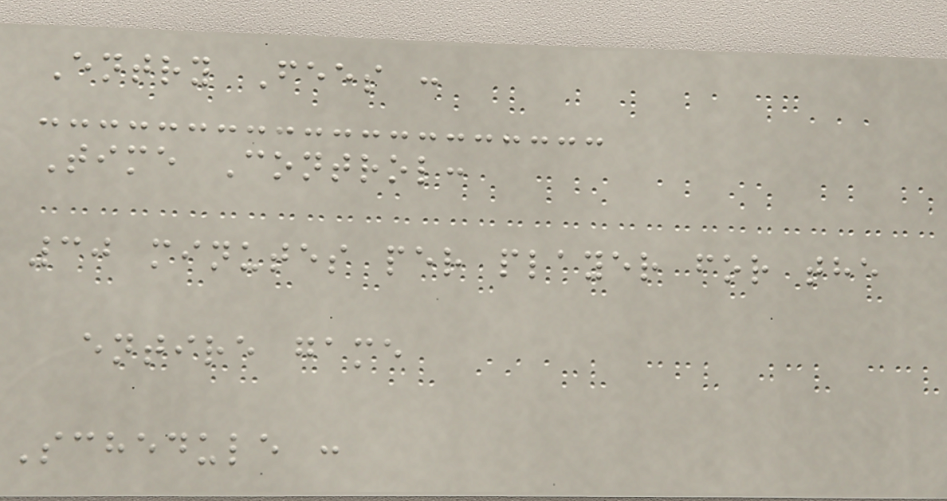Entry Fees :
Time Control:
30 minutes per player for the
entire game
Schedule :
